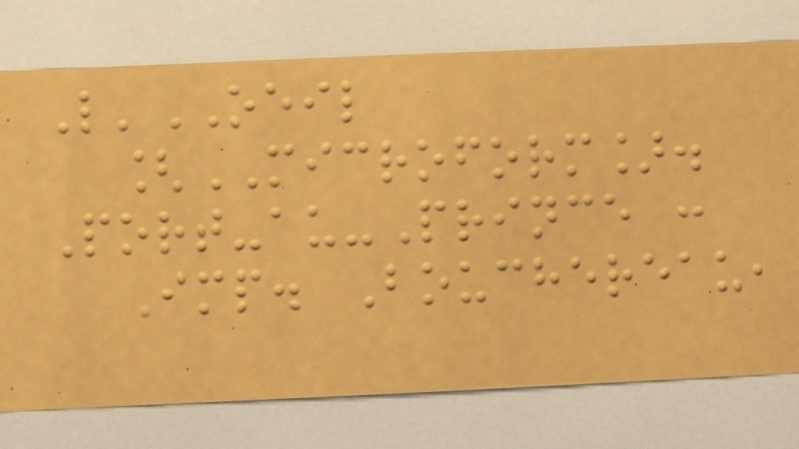L'OEIL
[MICROFORM].
Port-au-Prince :
Imp. Bouchereau,
